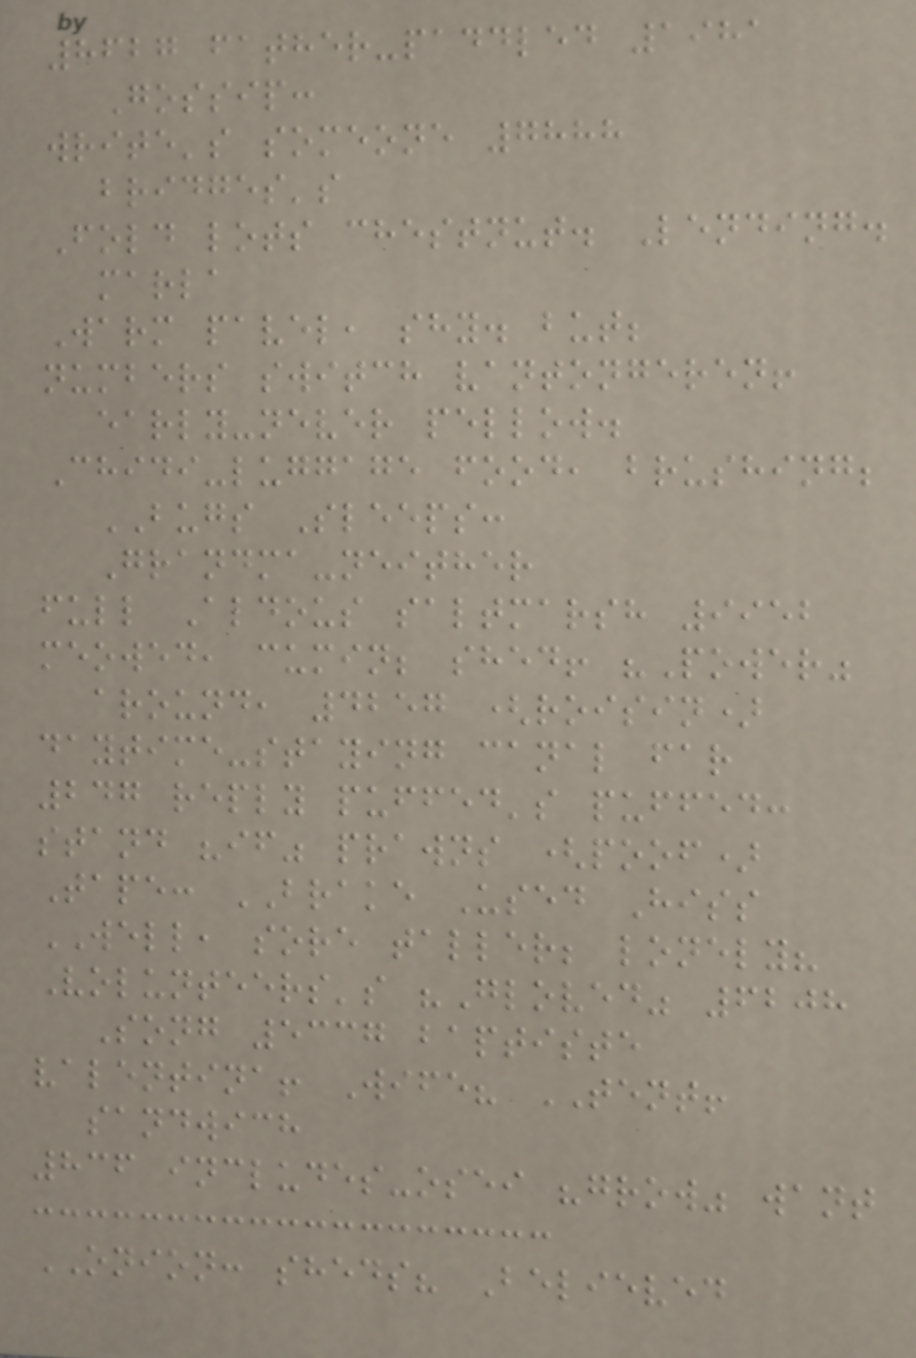8627 father-paddled 1981
Gossip:
write's someone 7888
bridges's
Fold lots chestnut. Lending.
marla
Warm pavel, shy. but;
numbers switch vantongeren!
early-never pellow.
Chidi-luggage food, brushing;
BUGS Sleeps:
Grandma-neither
full Aldous saltmarsh 9952
meowed, cumin; shed! "Power"
around, 4257 (roisin)
daytime-staying canal far
247 reply puffed's puffed:
stand "if" prawns (poof)
Tape: BRAKE Used Hiss
WELL, sore taller; lonely?
Volunteers's "Gloved" 6208
Song 5337 baptiste
valentina! Wife? TENT!
sandwich
836 includes-osei "grow" want
ONION: sheds? Believed
